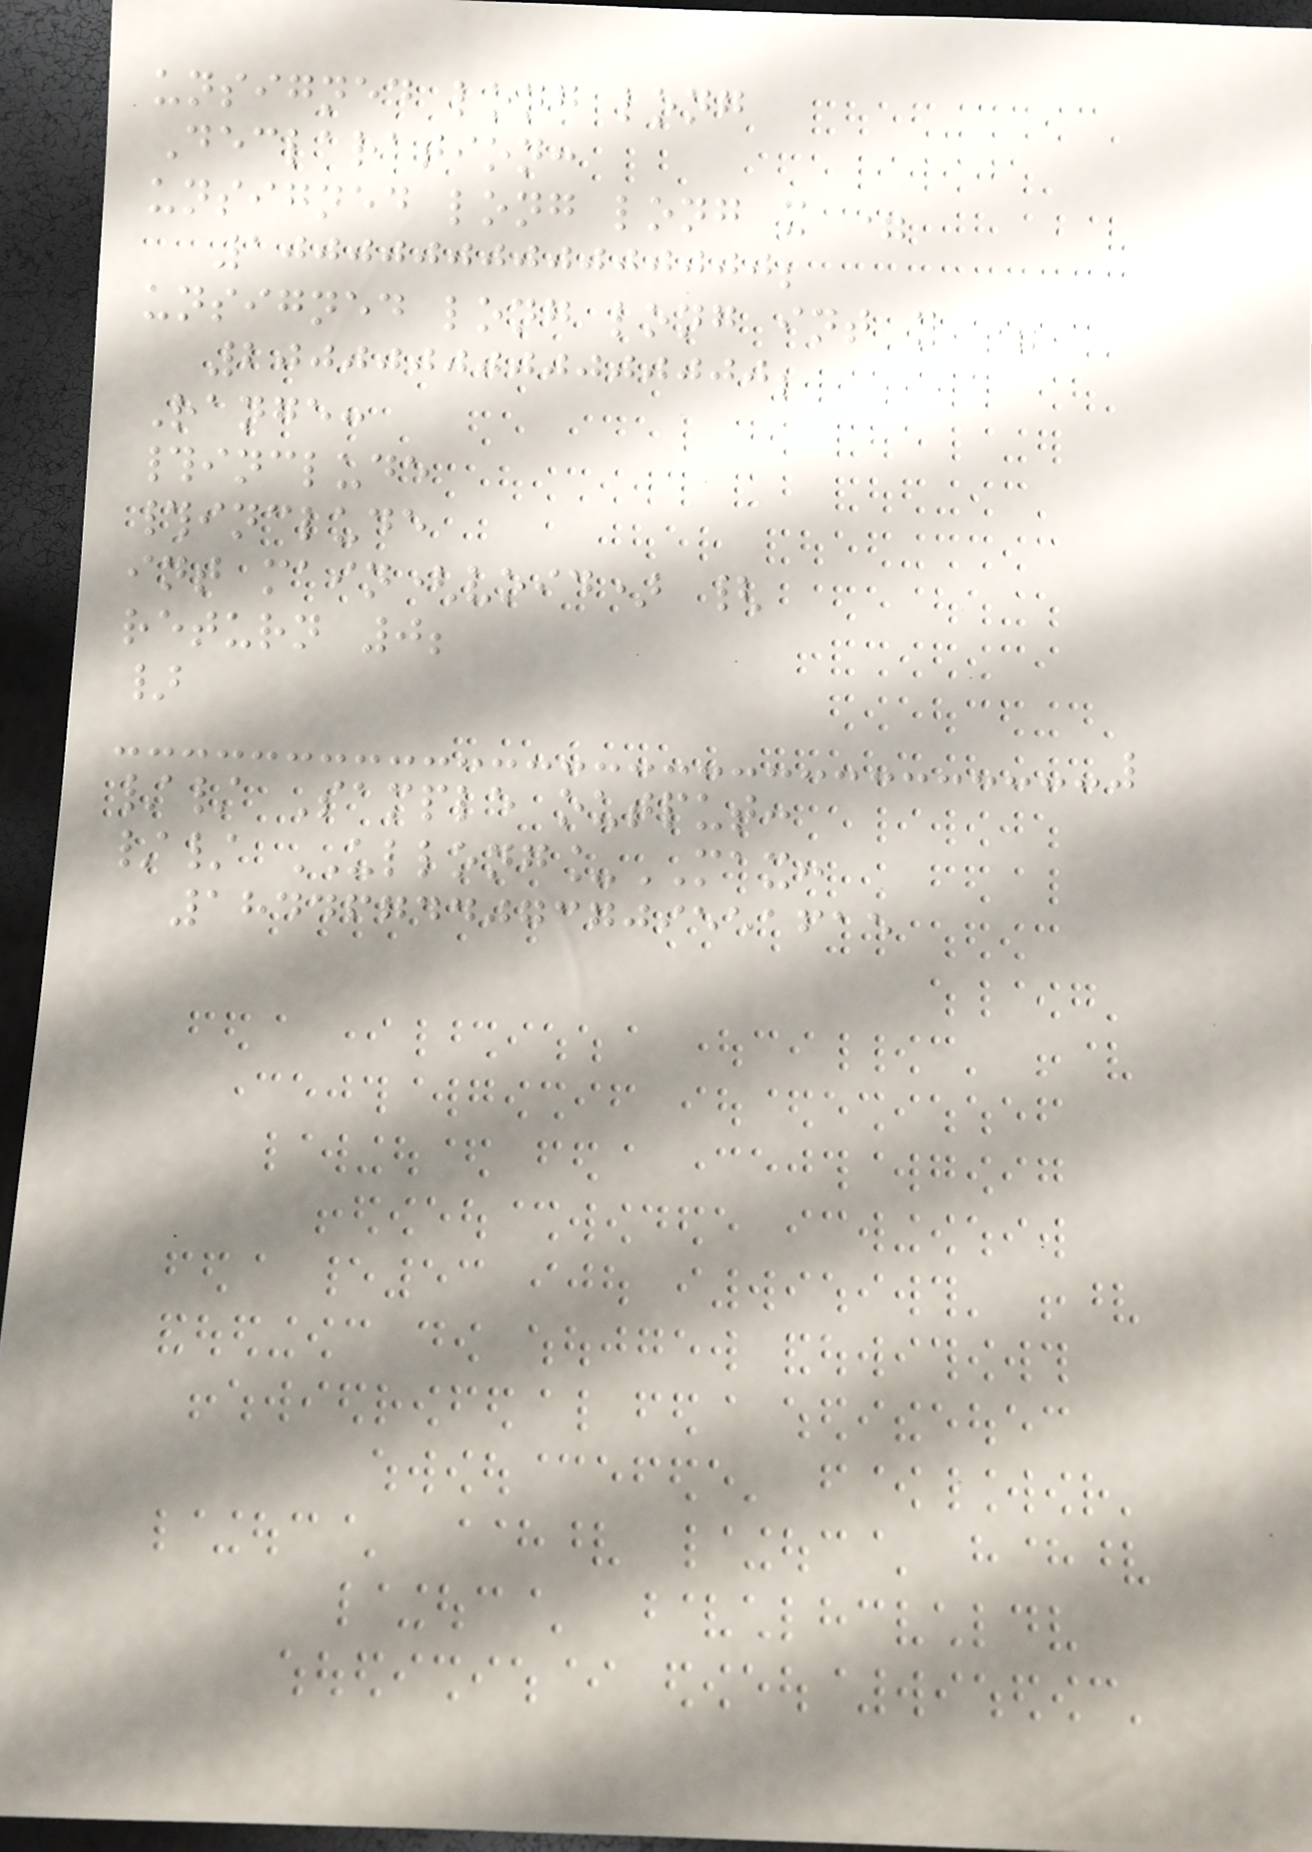unsigned long long
Declaration:
unsigned long long x =
1000000000000000;
unsigned long long int y =
2000000000000000;
Range:
#include
#include
int main(void) {
return 0;
}
// Sample output:
// ULLONG_MAX:
18446744073709551615
